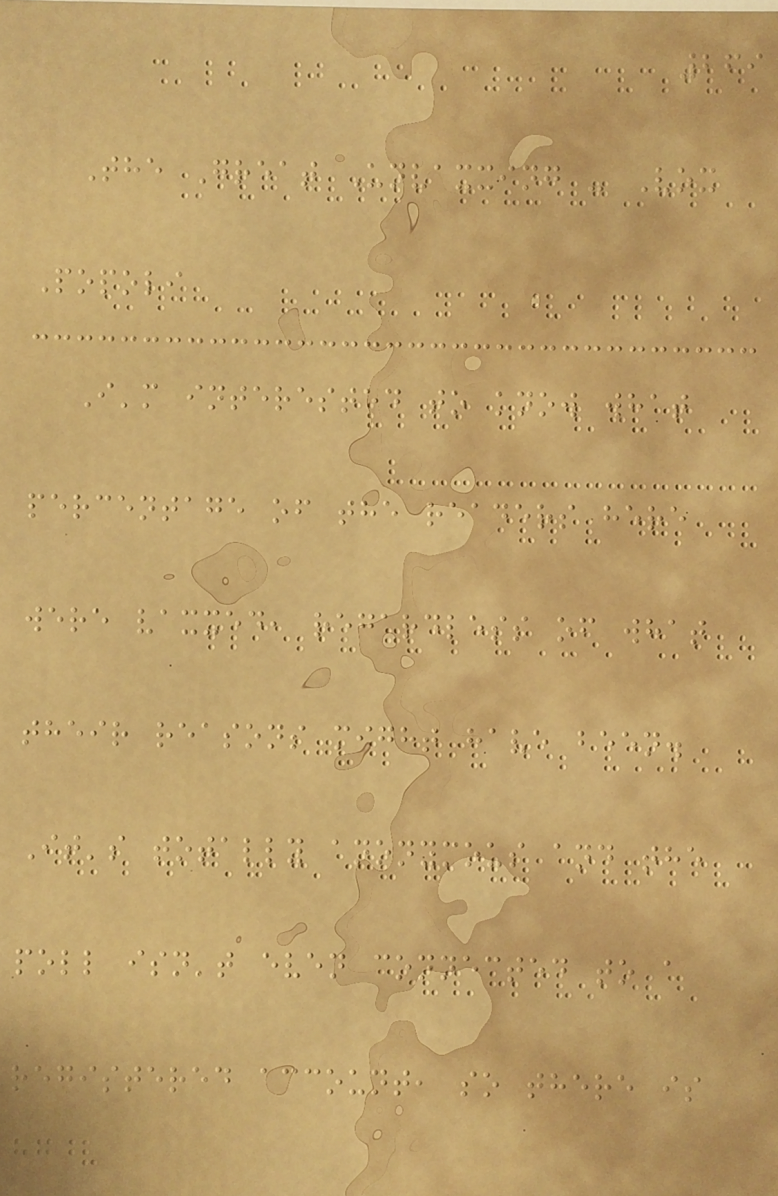269
The Great Unvaxxing - Vox
Popoli
I'm interested to know what
percentage of the readers here
were vaxxed, regardless of what
their reasons might have been.
It's totally anonymous and the
poll isn't even connected to a
registered account, so there is
